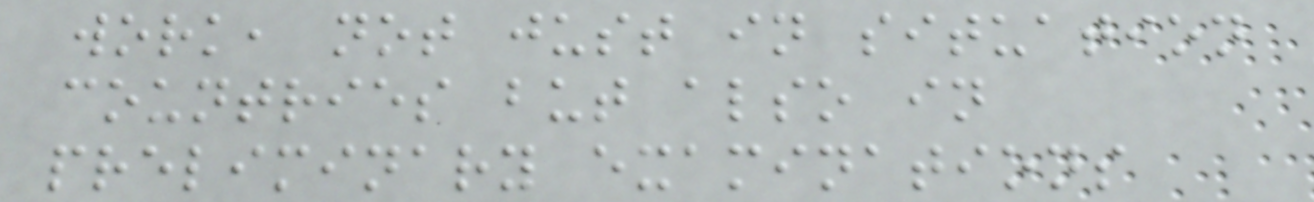work, not just in situation
countries but also in
preliminary examinations
